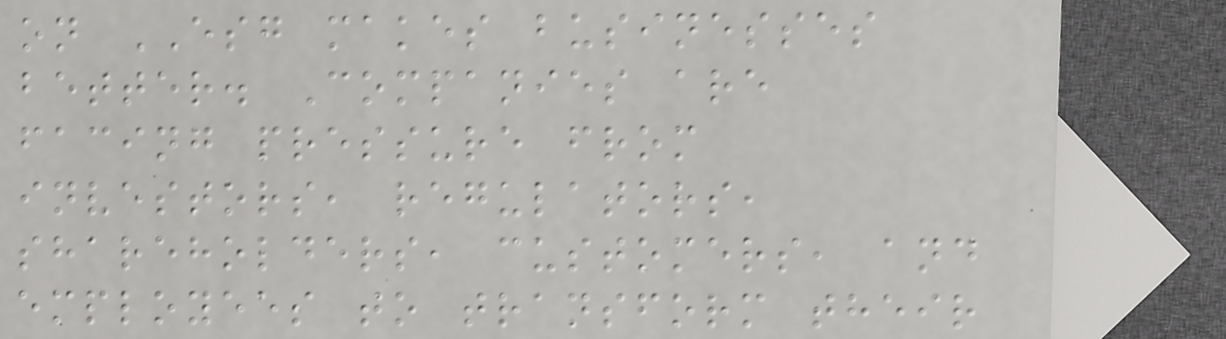on ESG makes businesses
better. Companies are
facing pressure from
investors, regulators,
shareholders, customers, and
employees to transform their
